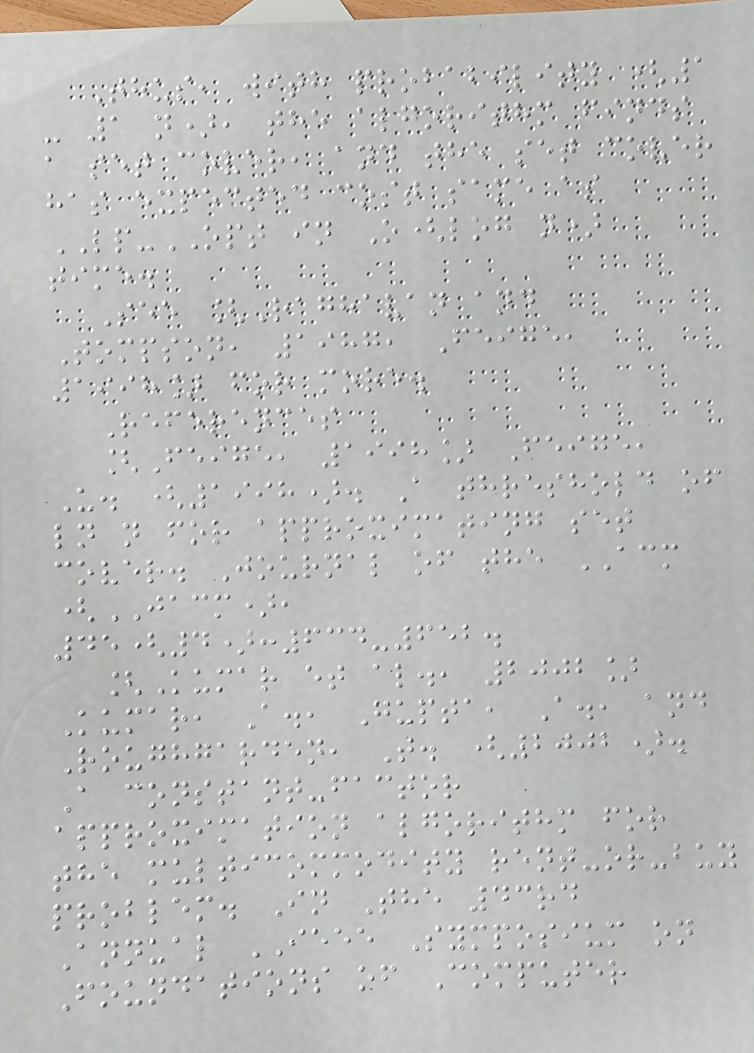Thus, with probability (1
- 1 n), the algorithm finds
a set cover, and the set cover
has expected cost same as
LP-OPT in O(log n)
time.
See [Raghavan and
Tompson, 1987, Feige,
1998] for more.
References
[Feige, 1998] Feige,
U. (1998). A threshold of
ln n for approximating set
cover. Journal of the ACM
(JACM),
45(4):634-652.
[Kumar et al., 2002]
Kumar, A., Gupta, A., and
Roughgarden, T. (2002).
A constant-factor
approximation algorithm for
the multicommodity rent-or-buy
problem. In The 43rd
Annual IEEE Symposium on
Foundations of Computer
